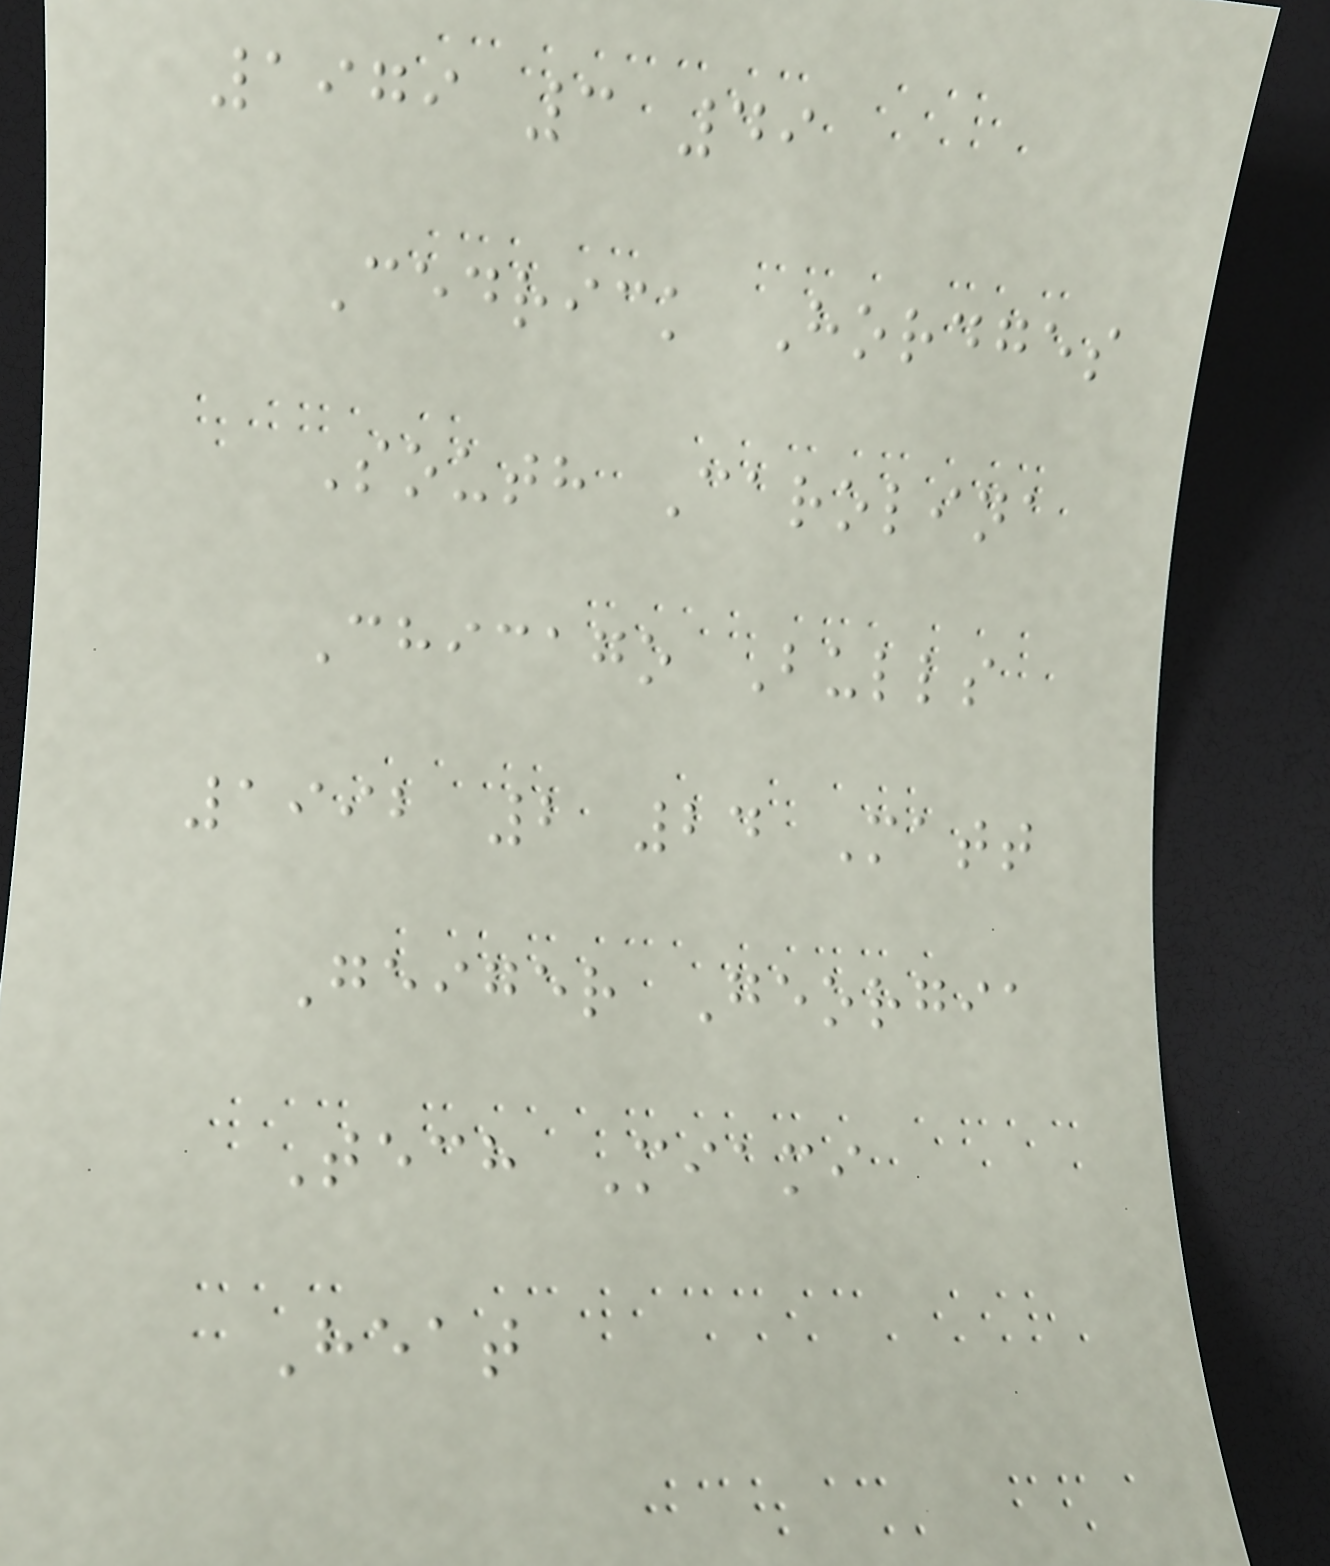1979 3 49
Cedrick Hordges
South Carolina
Chicago Bulls
1992 2 24 Matt
Geiger Georgia
Tech Miami
Heat
